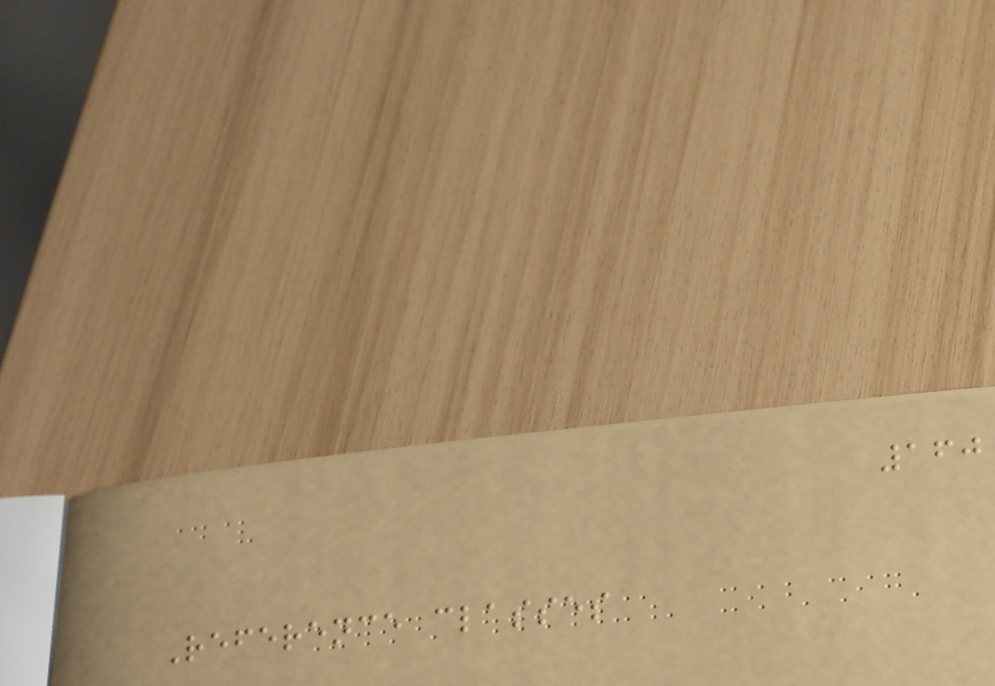160
Reference classes
